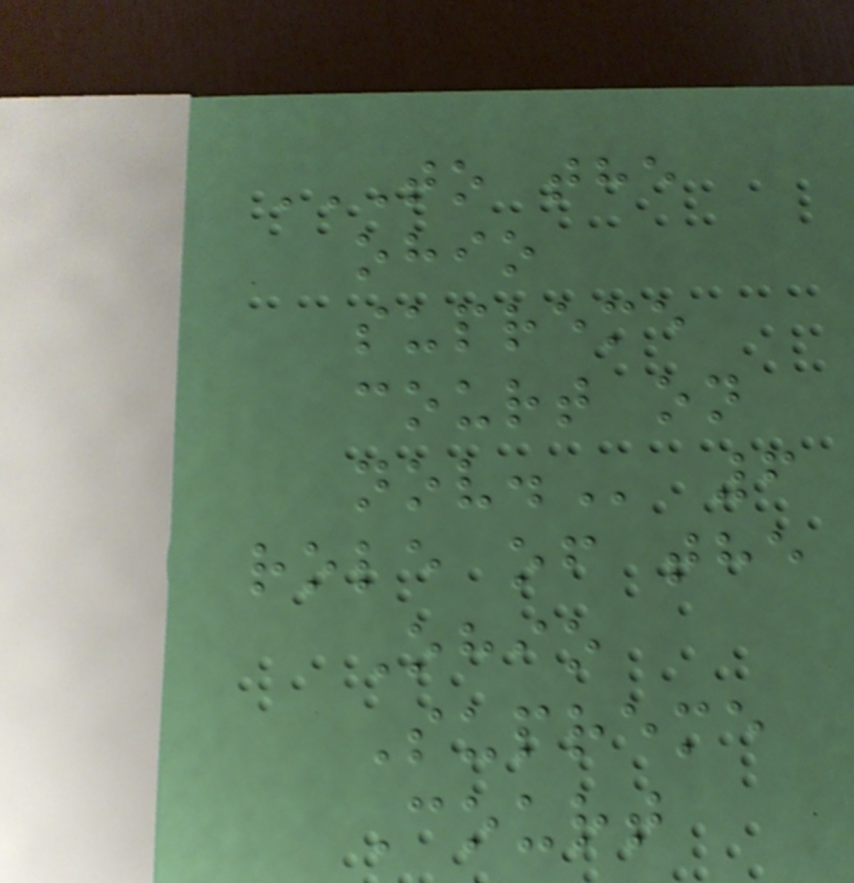TO THE
OHIO
SUPREME
COURT ON
NOV. 6
role of the
Ohio
Supreme
Court
